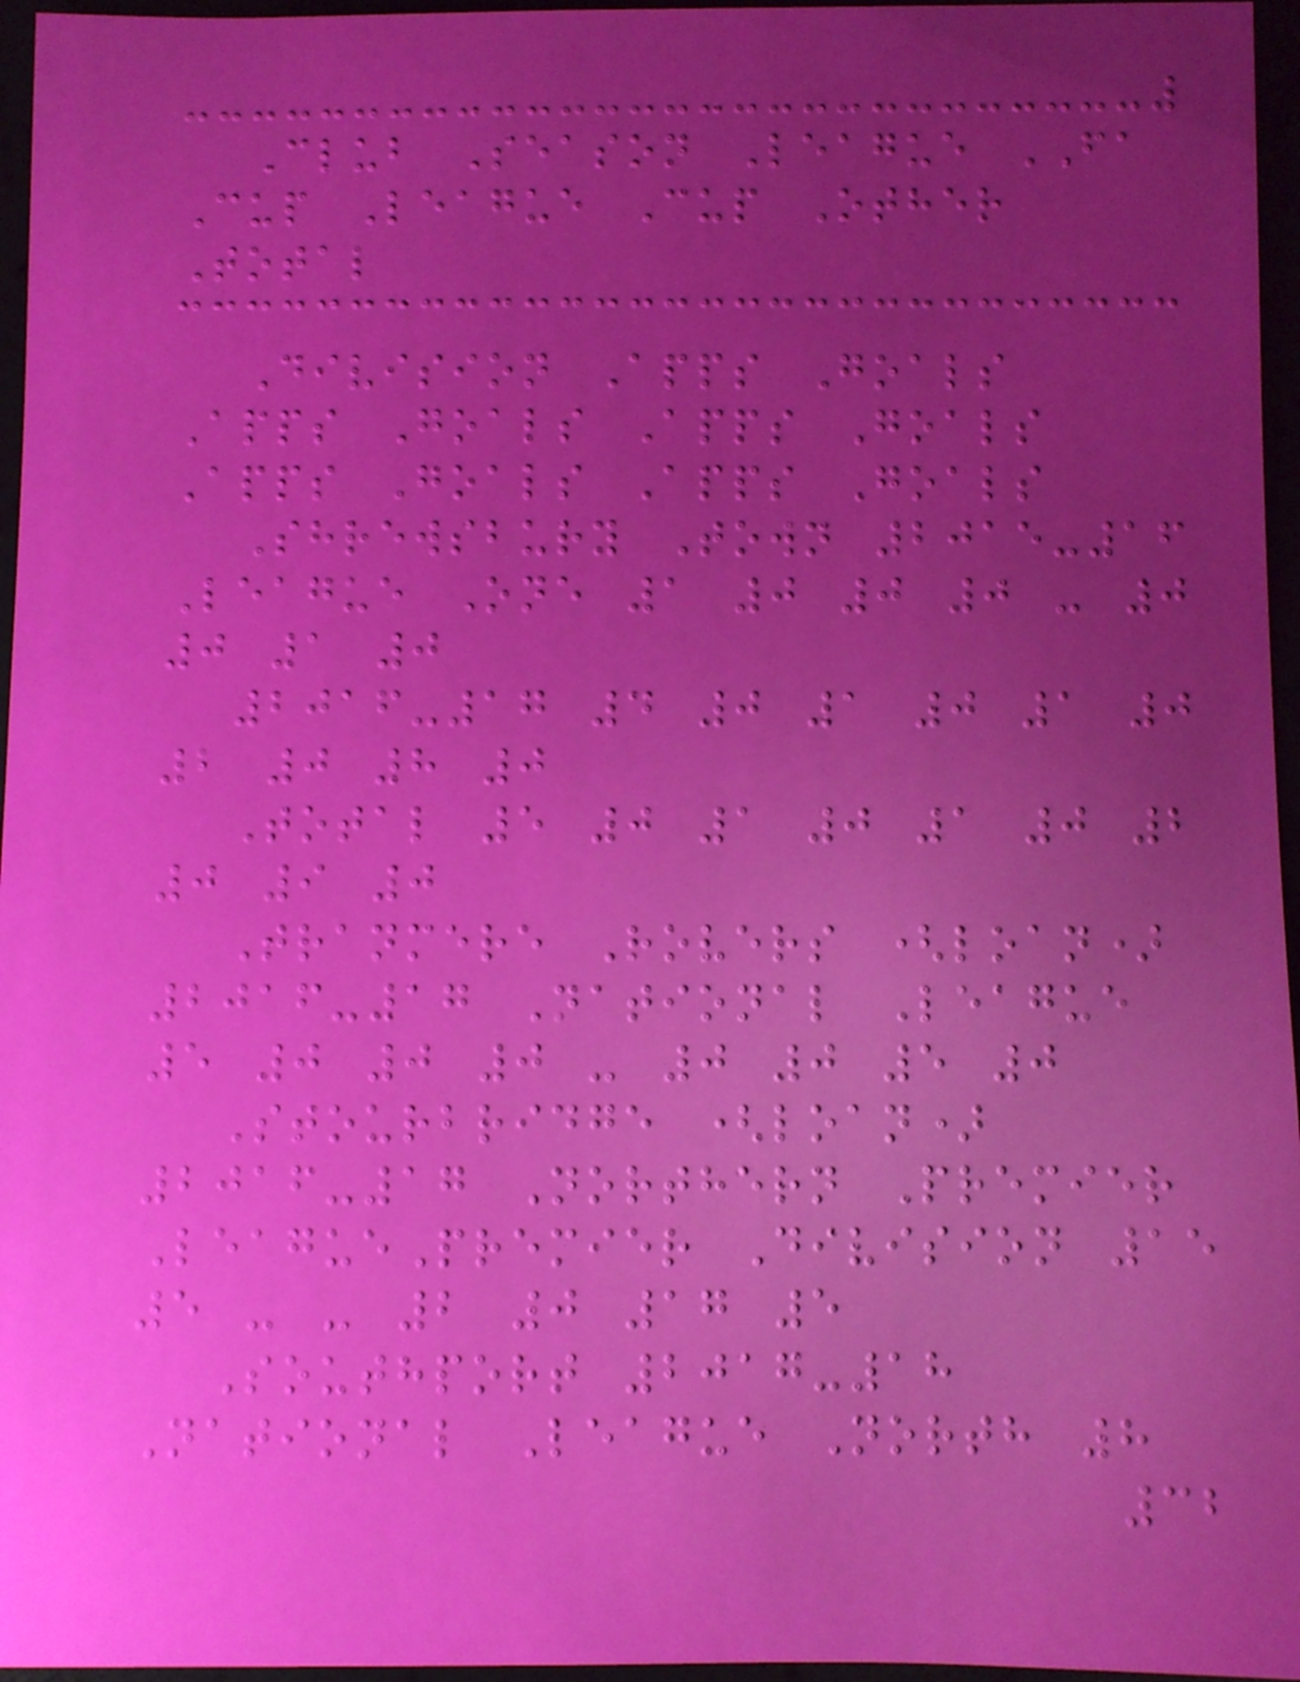Club Season League FA
Cup League Cup Other
Total
Division Apps Goals
Apps Goals Apps Goals
Apps Goals Apps Goals
Shrewsbury Town 2015-16
League One 1 0 0 0 - 0
0 1 0
2016-17 4 0 1 0 1 0
2 0 8 0
Total 5 0 1 0 1 0 2
0 9 0
Tranmere Rovers (loan)
2016-17 National League
5 0 0 0 - 0 0 5 0
Stourbridge (loan)
2016-17 Northern Premier
LeaguePremier Division 15
5 - - 2 0 17 5
Southport 2017-18
National League North 8
32
